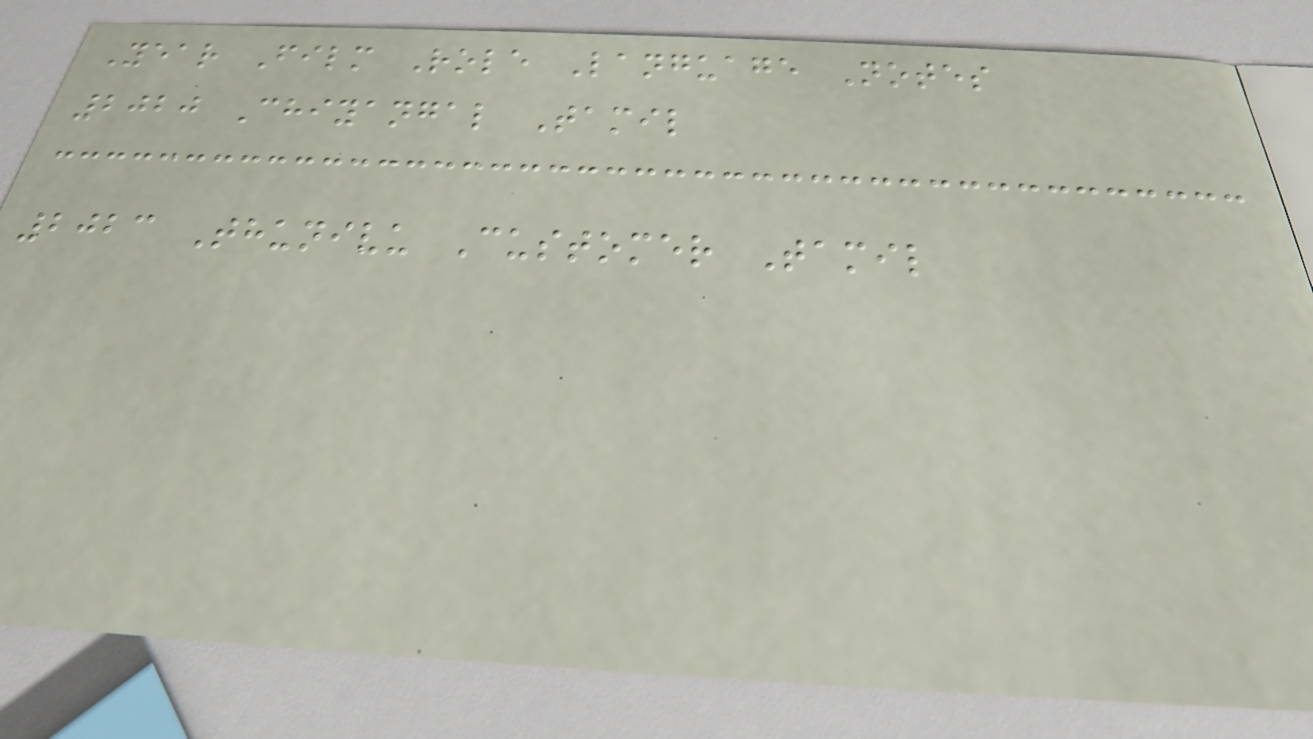Year Film Role Language Notes
2020 Chiyangal Tamil
2023 Thunivu Customer Tamil
